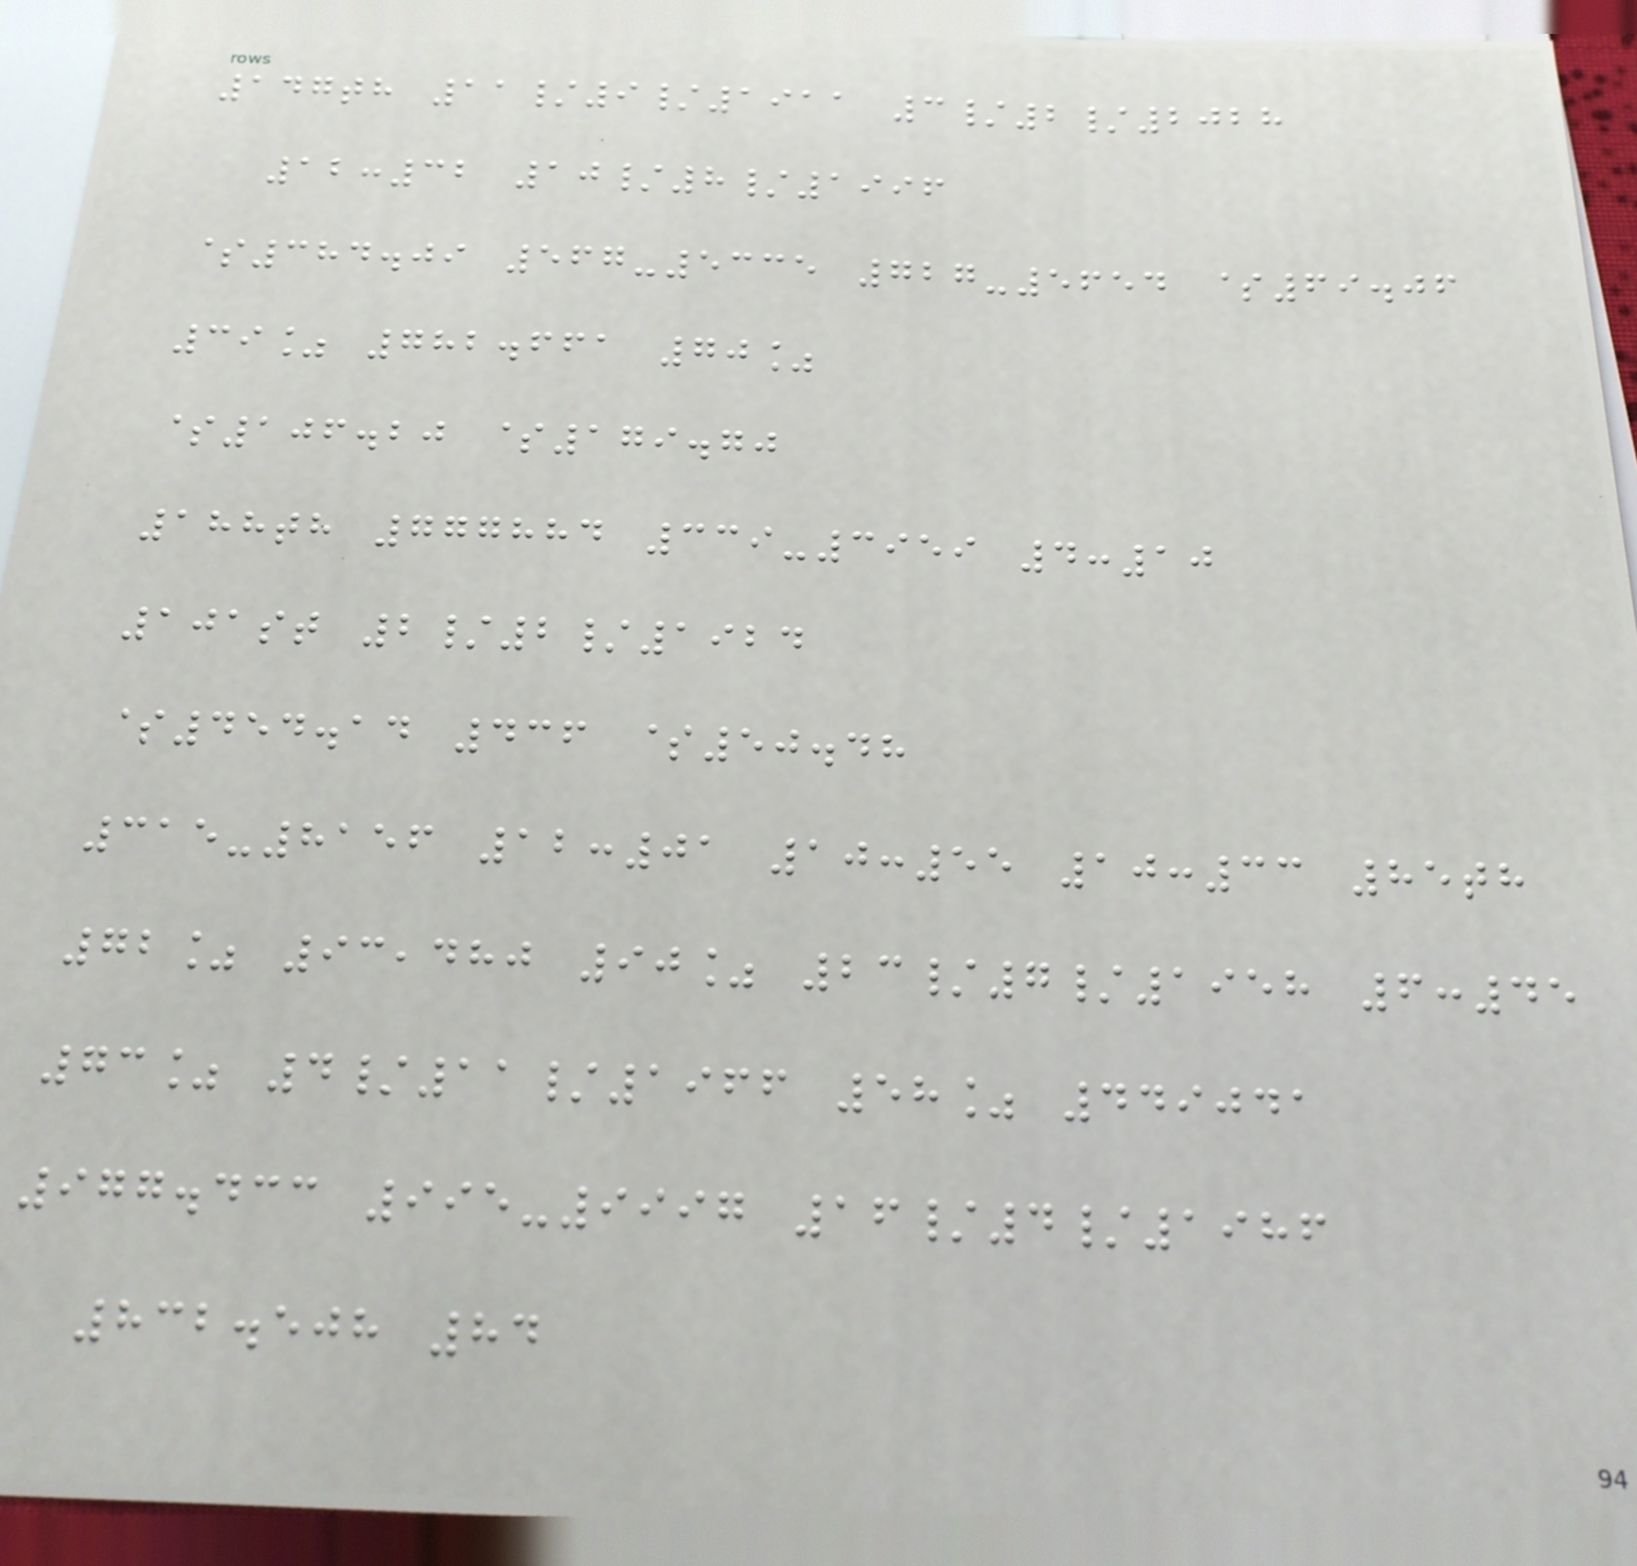147th 11/9/1911 3/2/2028
12:32 10/8/1996
$384.09 567-5335 727-5654 $69.06
39% 782.661 70%
$106.20 $179.70
188th 777884 339-3959 4:10
101st 2/2/1924
$454.14 436 $50.48
315-8156 12:01 10:55 10:33 85th
72% 93,480 90% 23/7/1958 6:45
73% 4/11/1966 58% 449041
977.433 995-9997 16/4/1986
832.508 84
